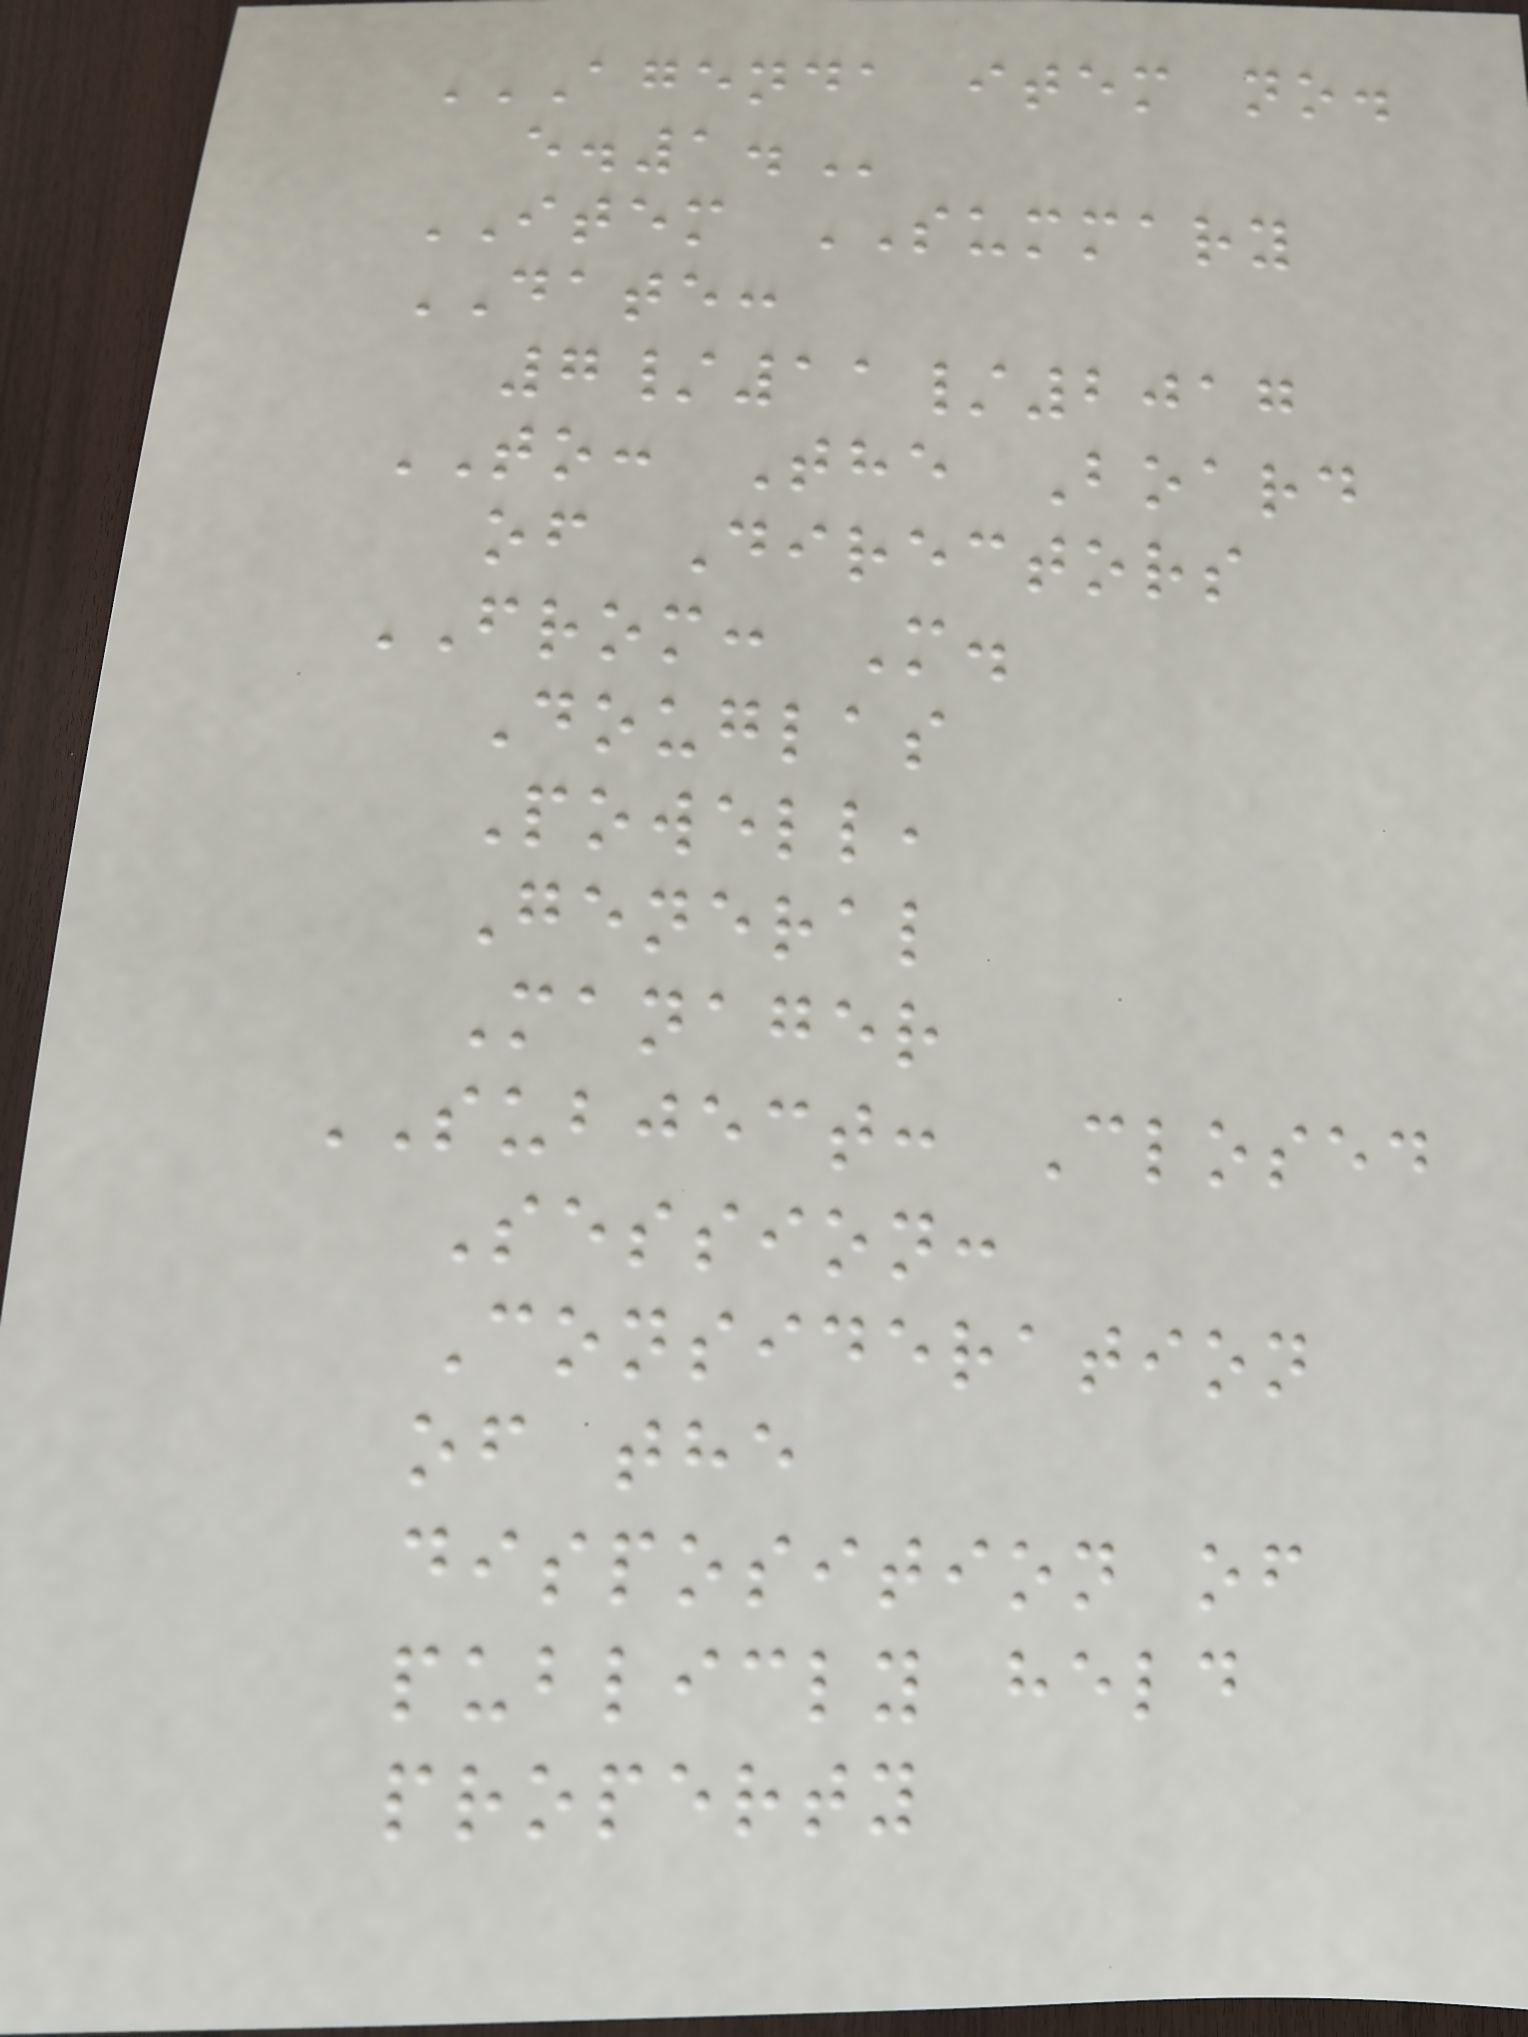AGENDA ITEM NO.
E.1.
ITEM SUMMARY
DATE:
7/11/2017
TO: The Board
of Directors
FROM: M.
Douglas
Powell,
General
Manager
SUBJECT: Closed
Session:
Consideration
of the
disposition of
publicly held
property
